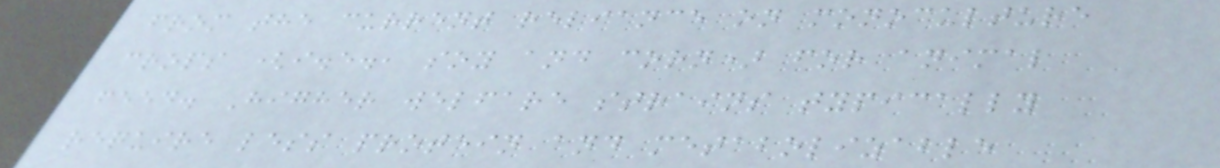from the current reliance on monoculture
crops (i.e., soy and corn) for animal
feed. Higher welfare strains typically
require less protein and metabolizable
